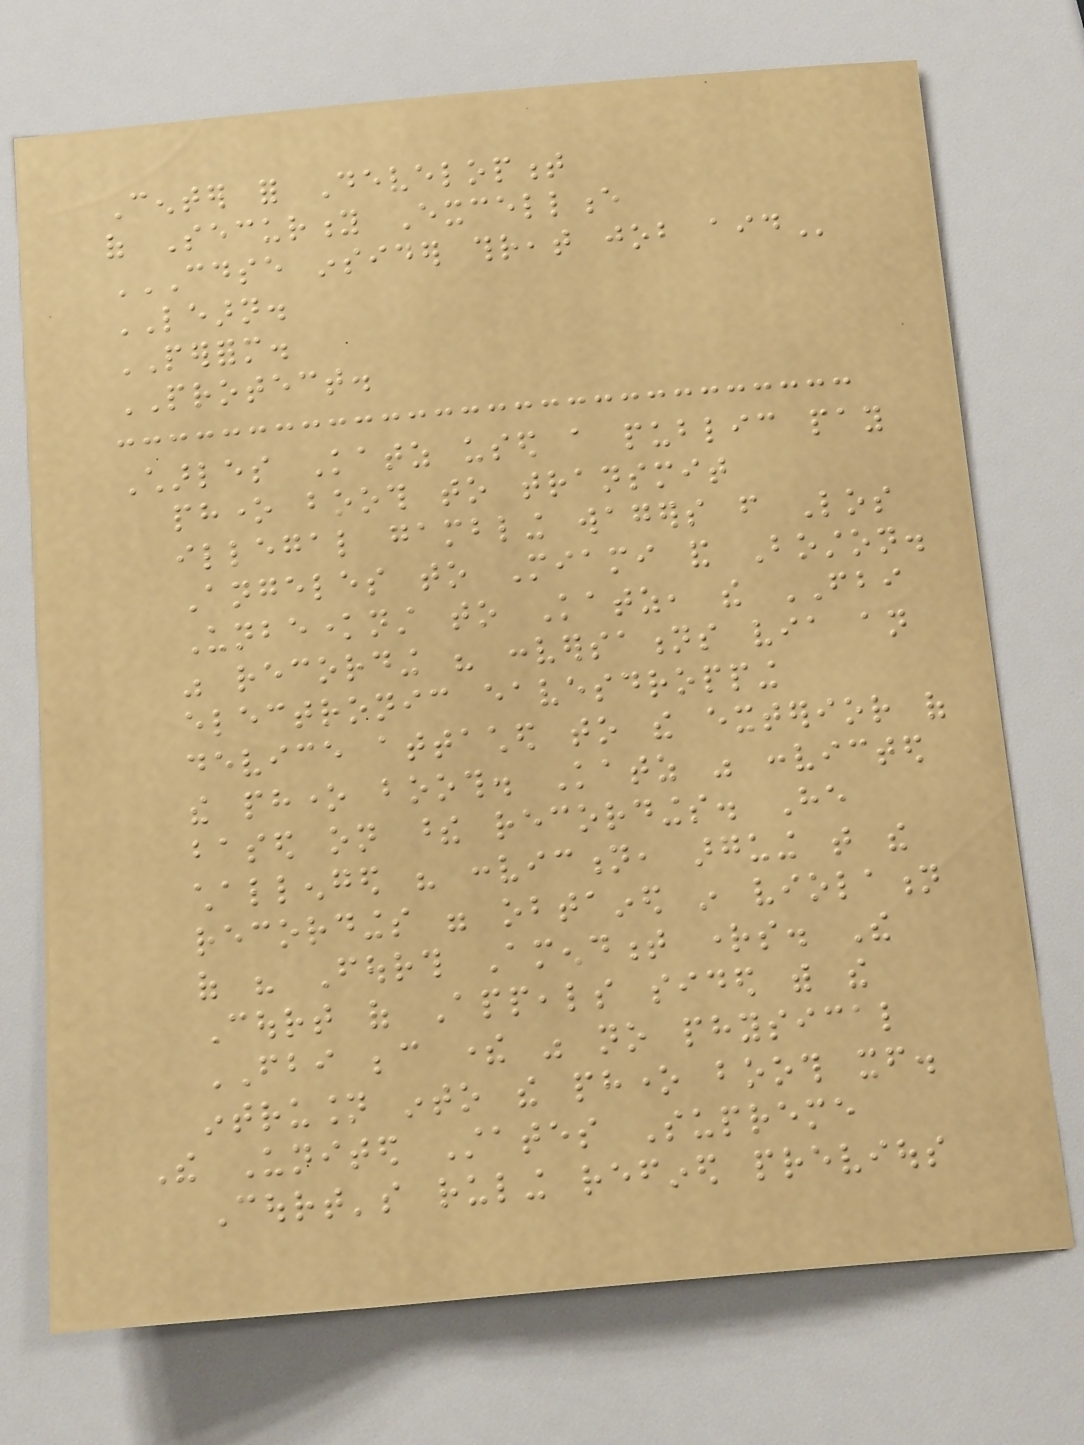Center for Development
of Security Excellence
CDSE INSIDER THREAT JOB AID
LEARN.
PERFORM.
PROTECT.
Charles Katz used a public pay
phone booth to transmit
illegal gambling wagers from Los
Angeles to Miami and Boston.
Unbeknownst to Katz, the FBI
was recording his conversations via an
electronic eavesdropping
device attached to the exterior of
the phone booth. Katz was convicted
based on these recordings. He
challenged his conviction, arguing that the
recordings were obtained in violation
of his Fourth Amendment rights. The
Court of Appeals sided with the
FBI because there was no physical
intrusion into the phone booth itself.
The United States Supreme
Court's ruling refined previous
